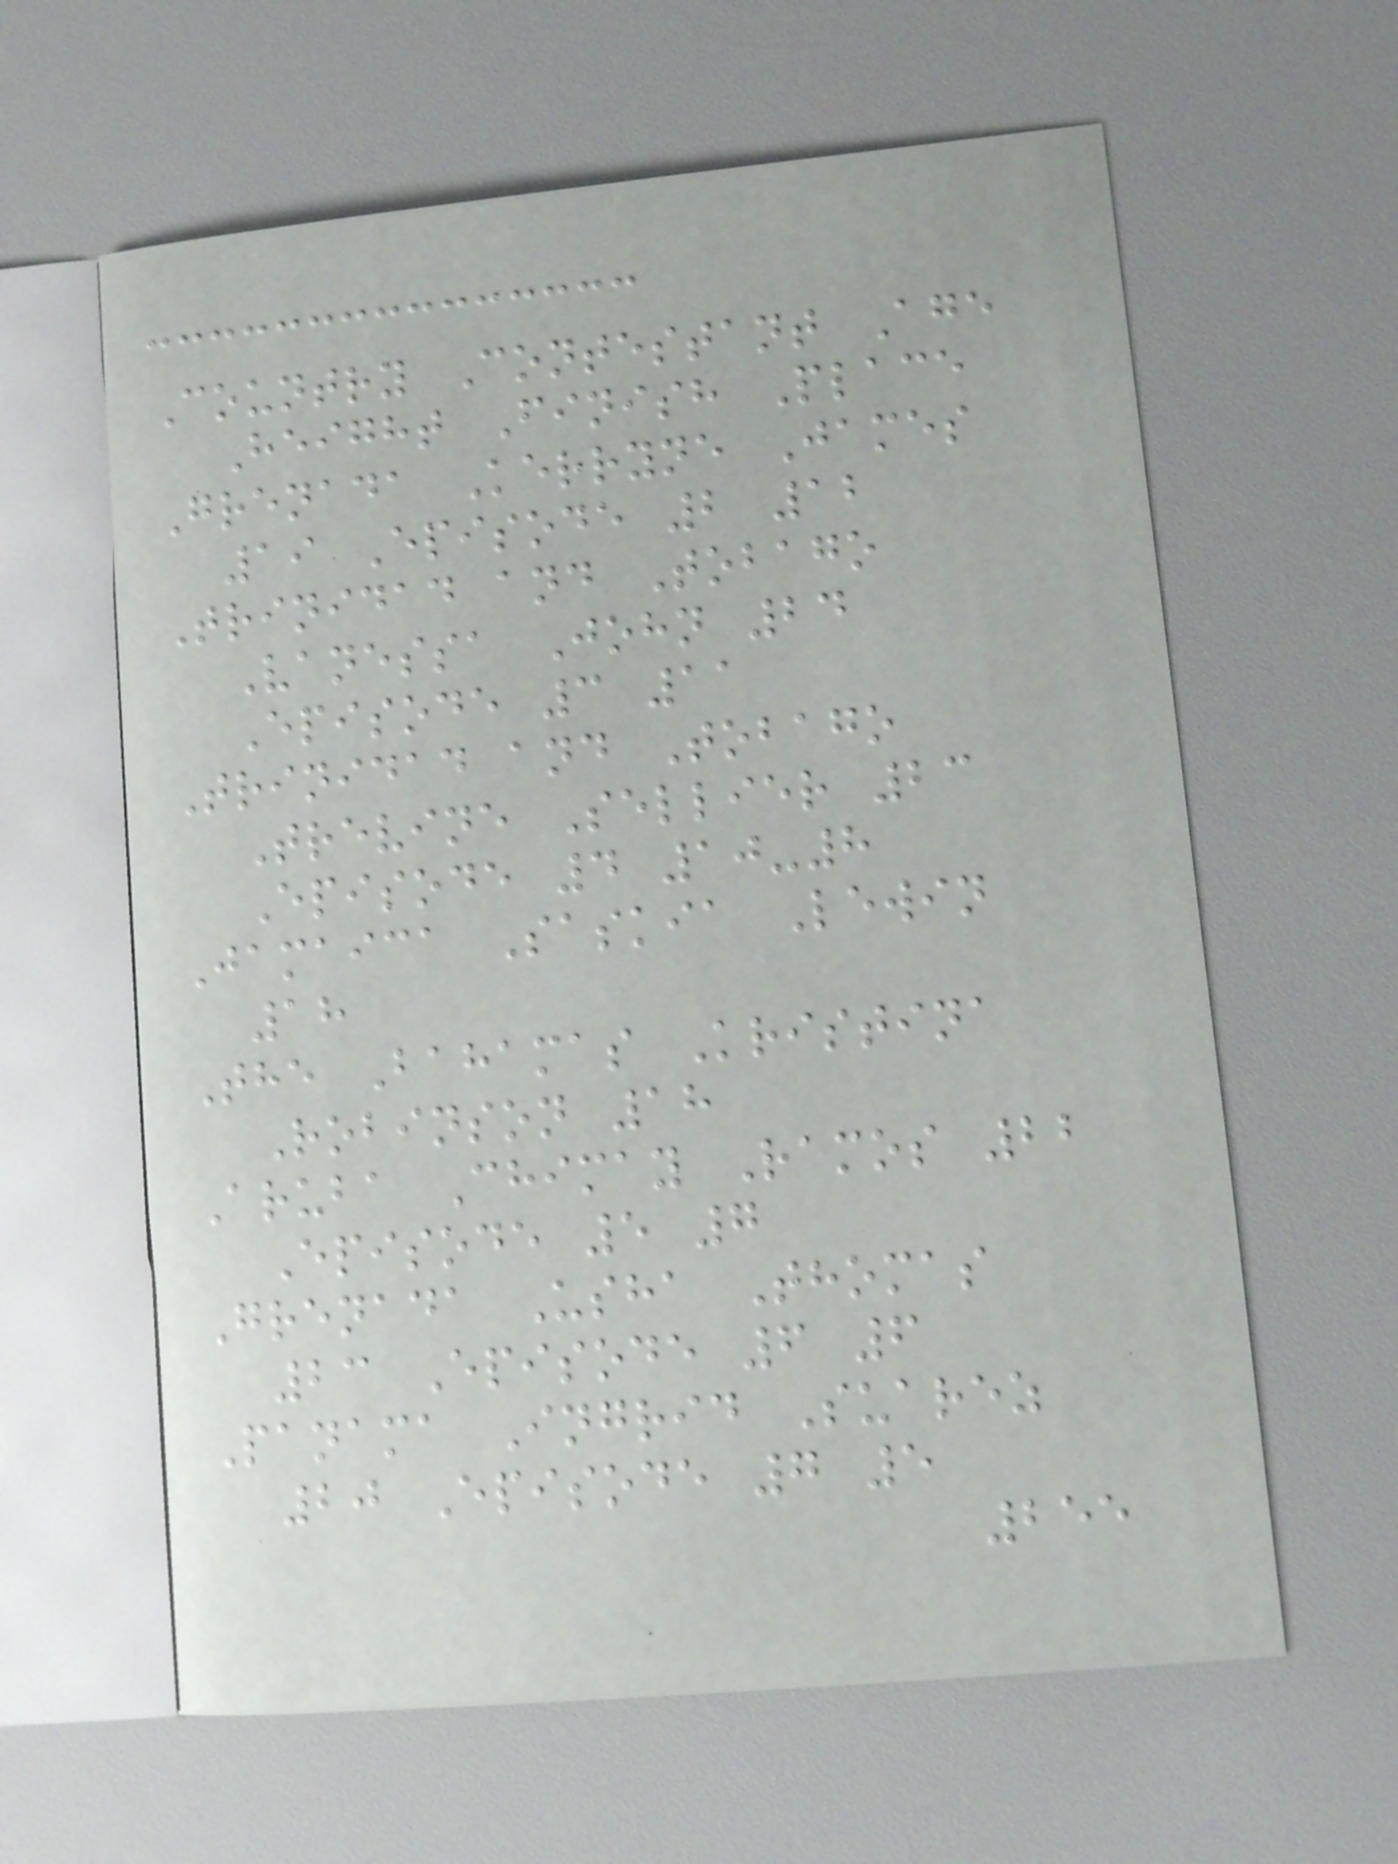Country Contestant Age
Height Finish Place
Grenada Kerryne James
19 Episode 2 12
Trinidad and Tobago
Vanessa John 24
Episode 3 11
Trinidad and Tobago
Trevine Sellier 23
Episode 4 10-8
Jamaica Saskia Lewin
18
The Bahamas Kristina
Robinson 18
Aruba Chimay Ramos 22
Episode 5 7
Grenada Usha Thomas
23 Episode 6 6
Panama Ingrid Suarez
20 Episode 7 5
255
